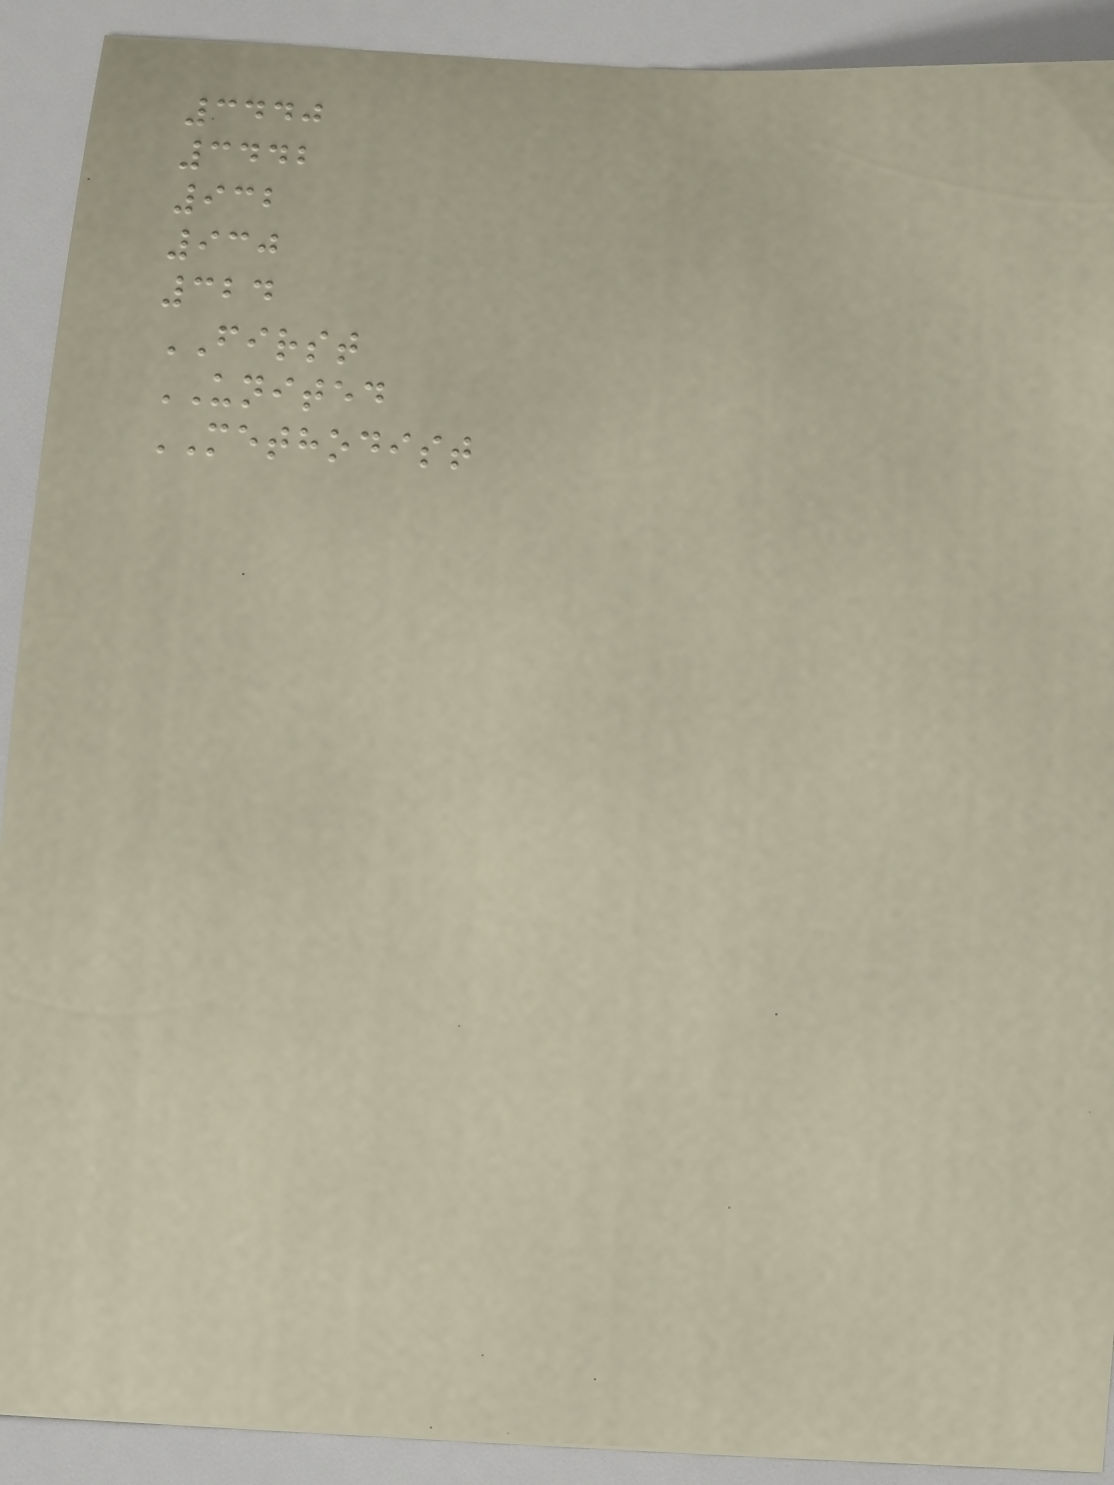3440
3442
932
930
324
FIRST
UNITED
METHODIST
